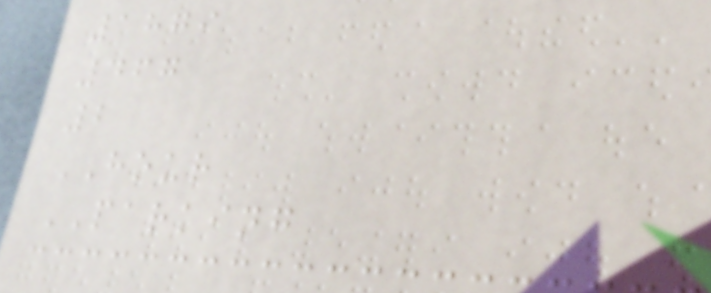1879
467
2
HOUR
PARKING
